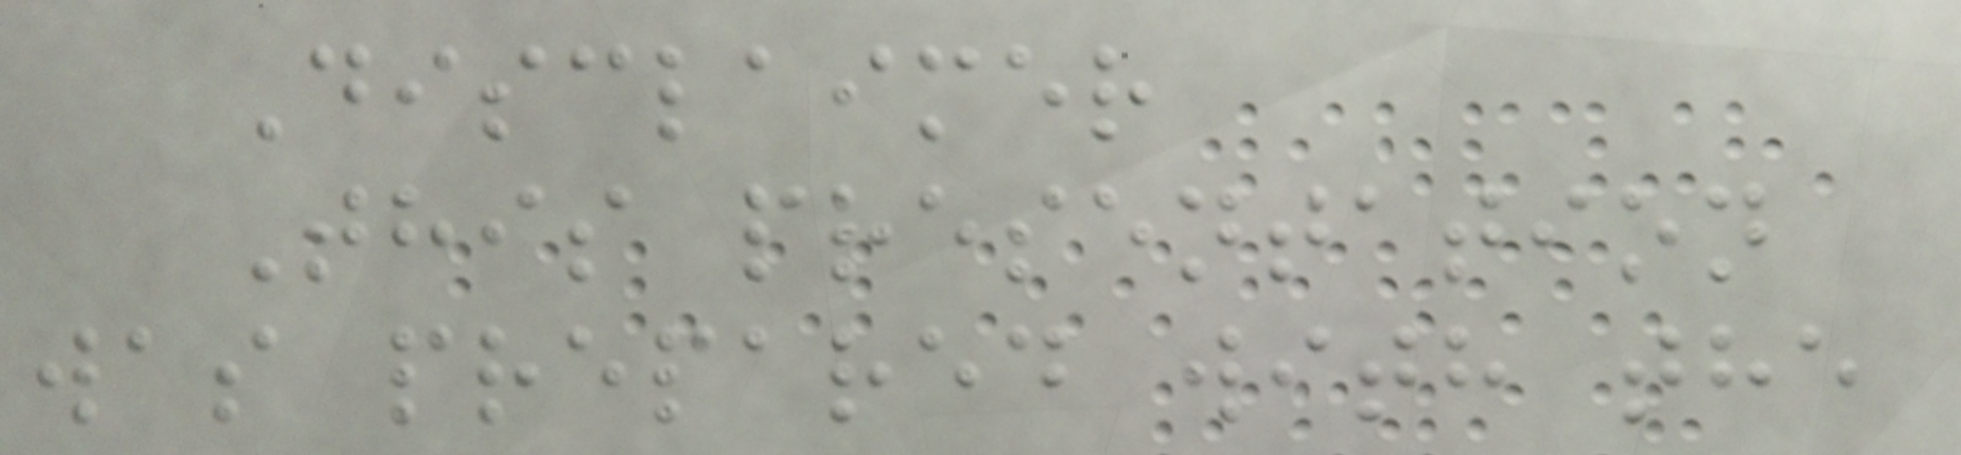Disclaimer
This presentation
was prepared with the
